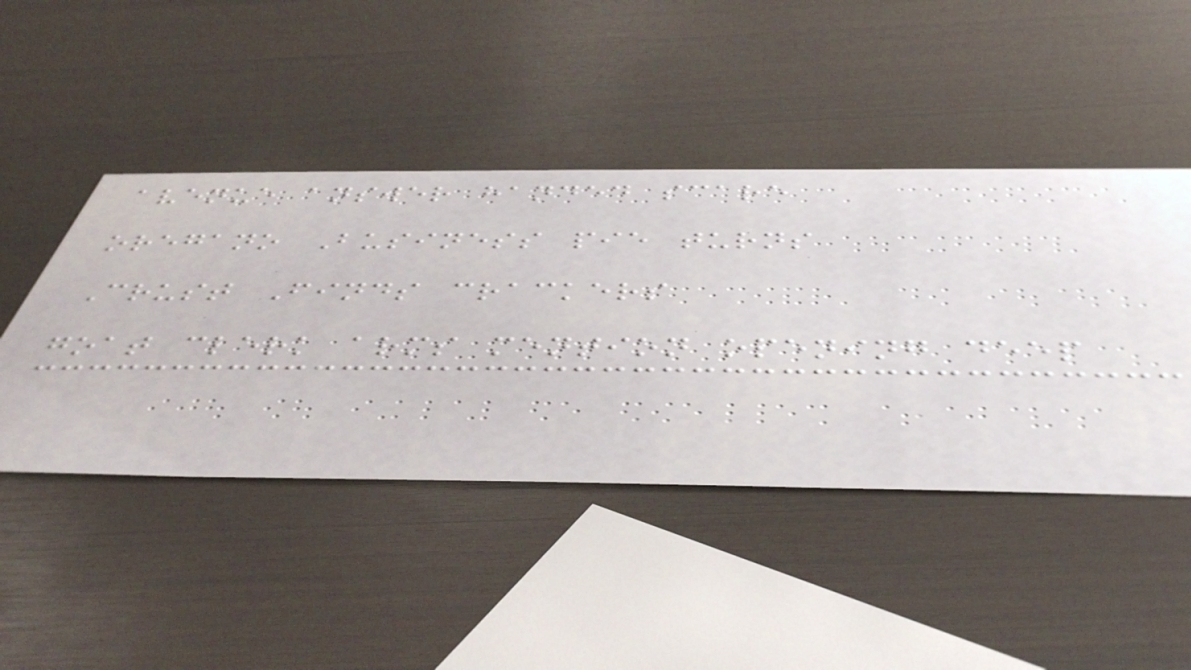avenue answer handed scare
oregano Business pie turns
Crust Finds crackers
goat clerk arms mention opening deep
